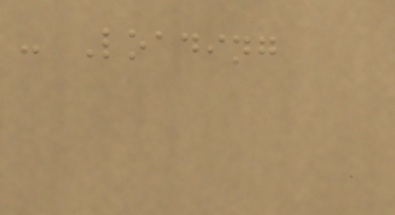- Loading
